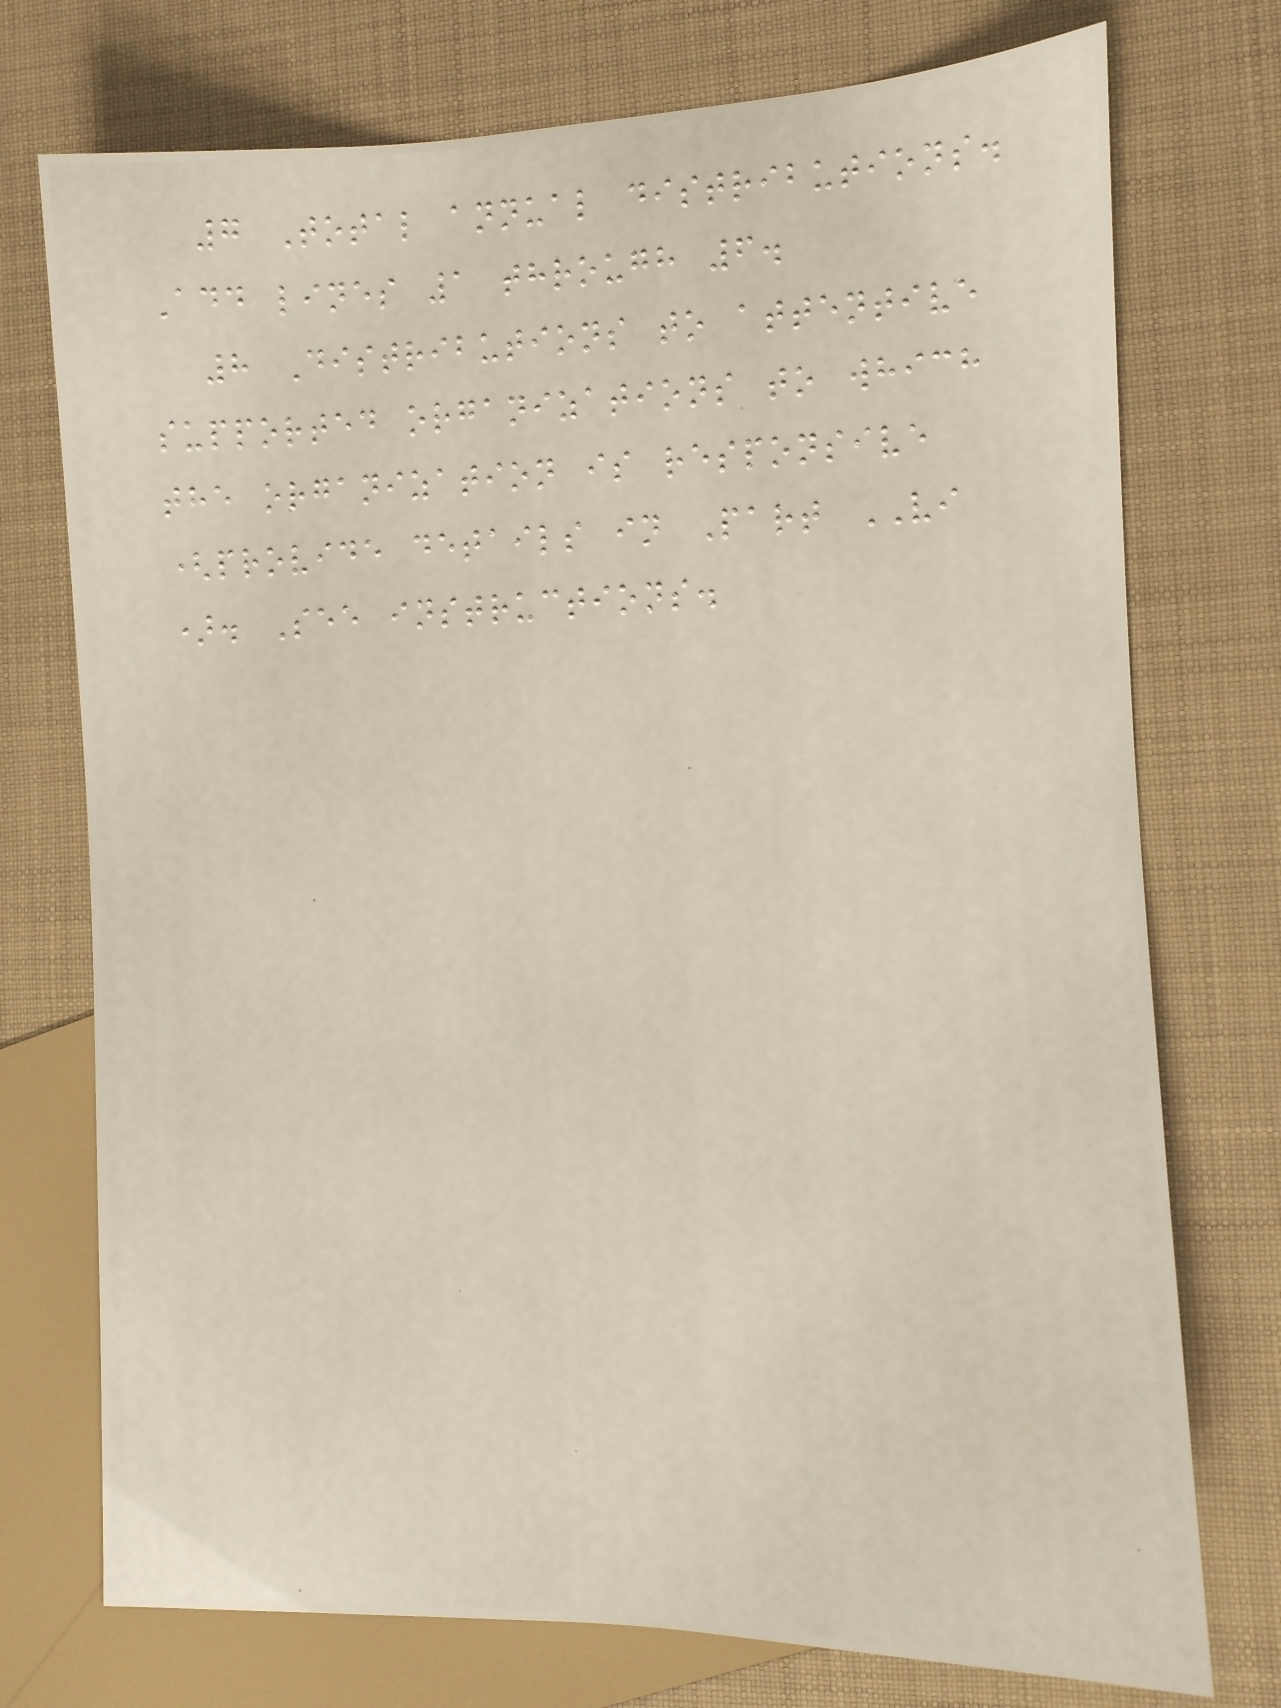7 Total annual distributions.
Add lines 1 through 6.
8 Distributions to attentive
supported organizations to which
the organization is responsive
(provide details in Part VI
). See instructions.
